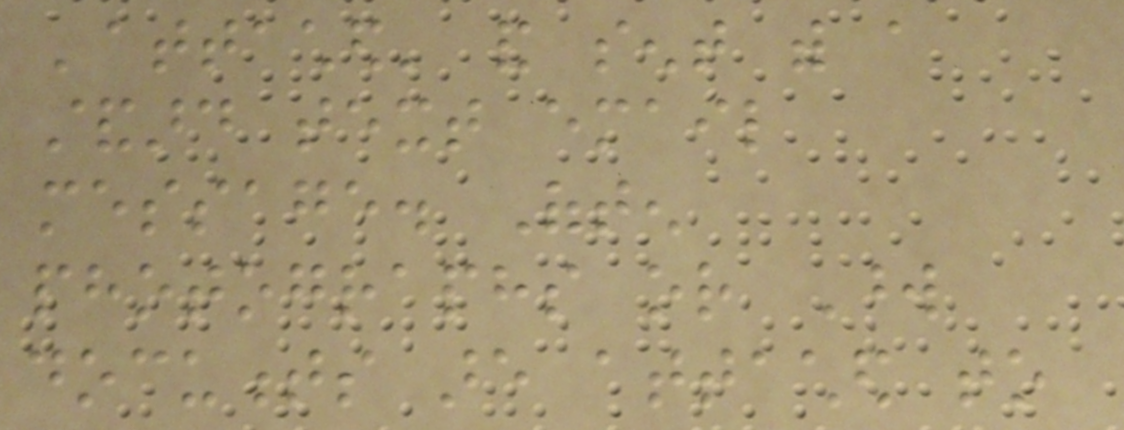'attached' and sent with a
standard text email
message. Often
photographs or Word
documents are attached to
